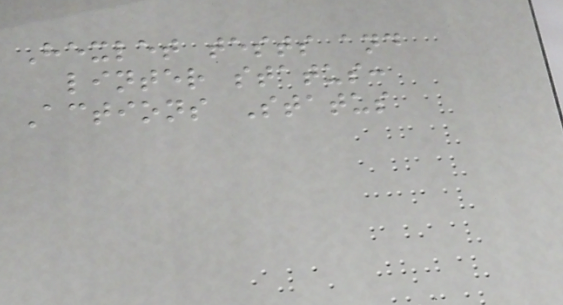Hexlet tests and
linter status:
Actions Status
